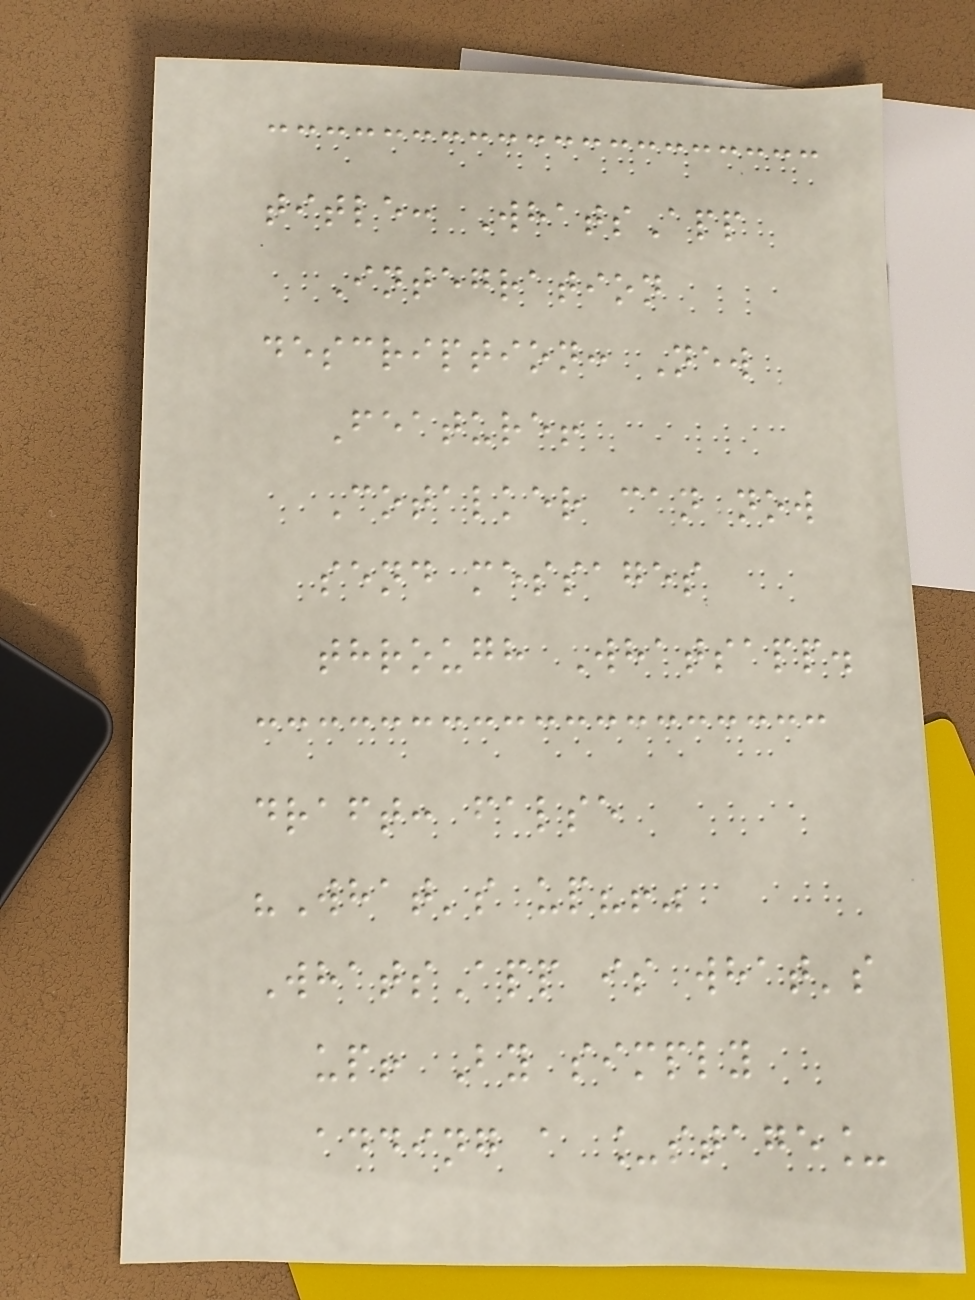title: WhatsApp
Integration
description: New
Feature!
Cotalker can now
send messages
through Whatsapp.
draft: false
"What's up?!"
WhatsApp is what's
up! By simply
adding a _stage_
